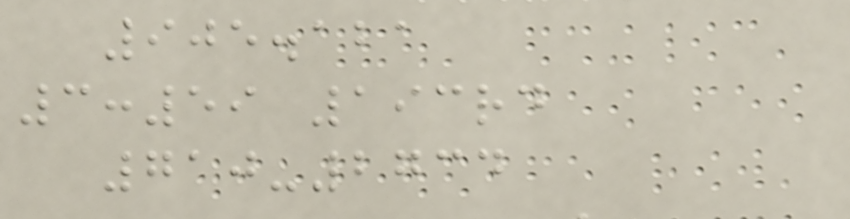905.121
3:59 193rd
710-2734
